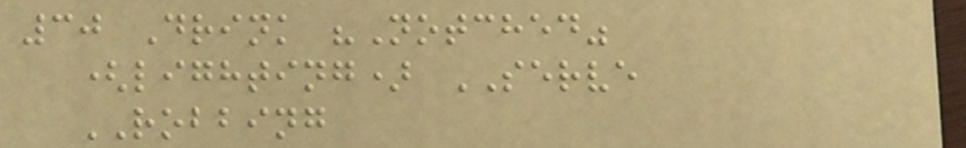30 Drink "Notched"
(lighting) SERVE
ROBBING
